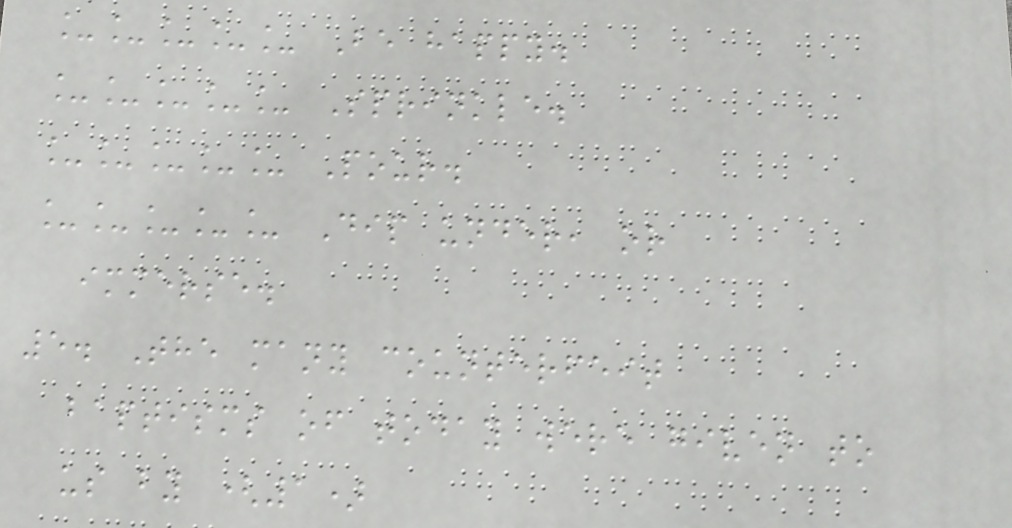_____ Be happy.
_____ Sprinkle.
_____ Pour.
_____ Dip under, or
immerse.
5. The many counterfeit
baptisms of today were given to
us by (1)
